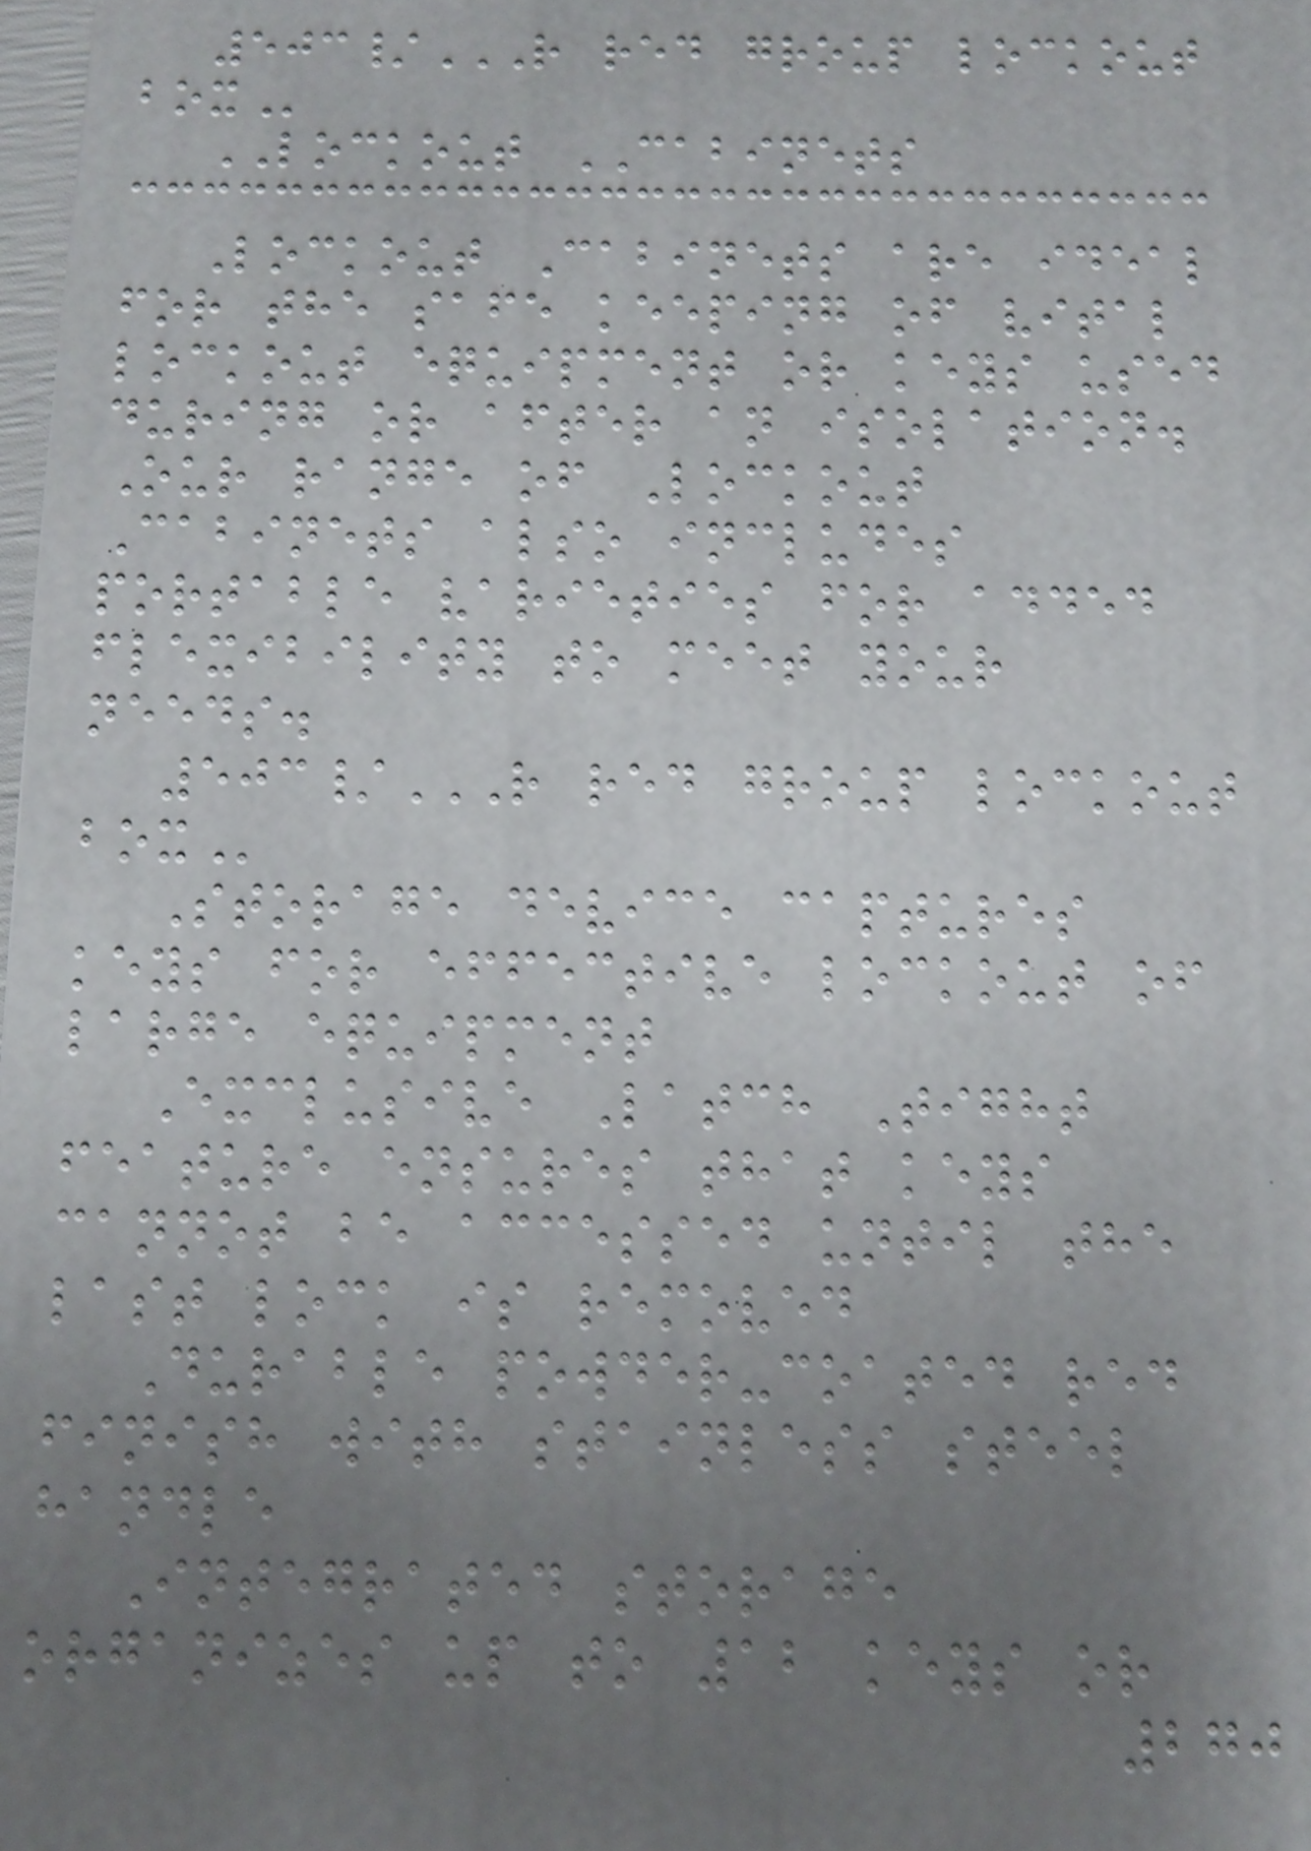503/R RED GROUP LOCKOUT
BOX
LOCKOUT CABINETS
Lockout Cabinets are ideal
for the safe keeping of vital
lockout equipment or keys used
during or after an isolation.
Our range of Lockout
Cabinets also includes
portable varieties for added
flexibility to meet your
needs.
503/R RED GROUP LOCKOUT
BOX
Storage device captures
keys for effective lockout of
large equipment
Exclusive Latch Tight
feature ensures that keys
cannot be accessed until the
last lock is removed
Durable powder-coated red
finish with stainless steel
handle
Integrated storage
organizes up to 12 keys or
270
